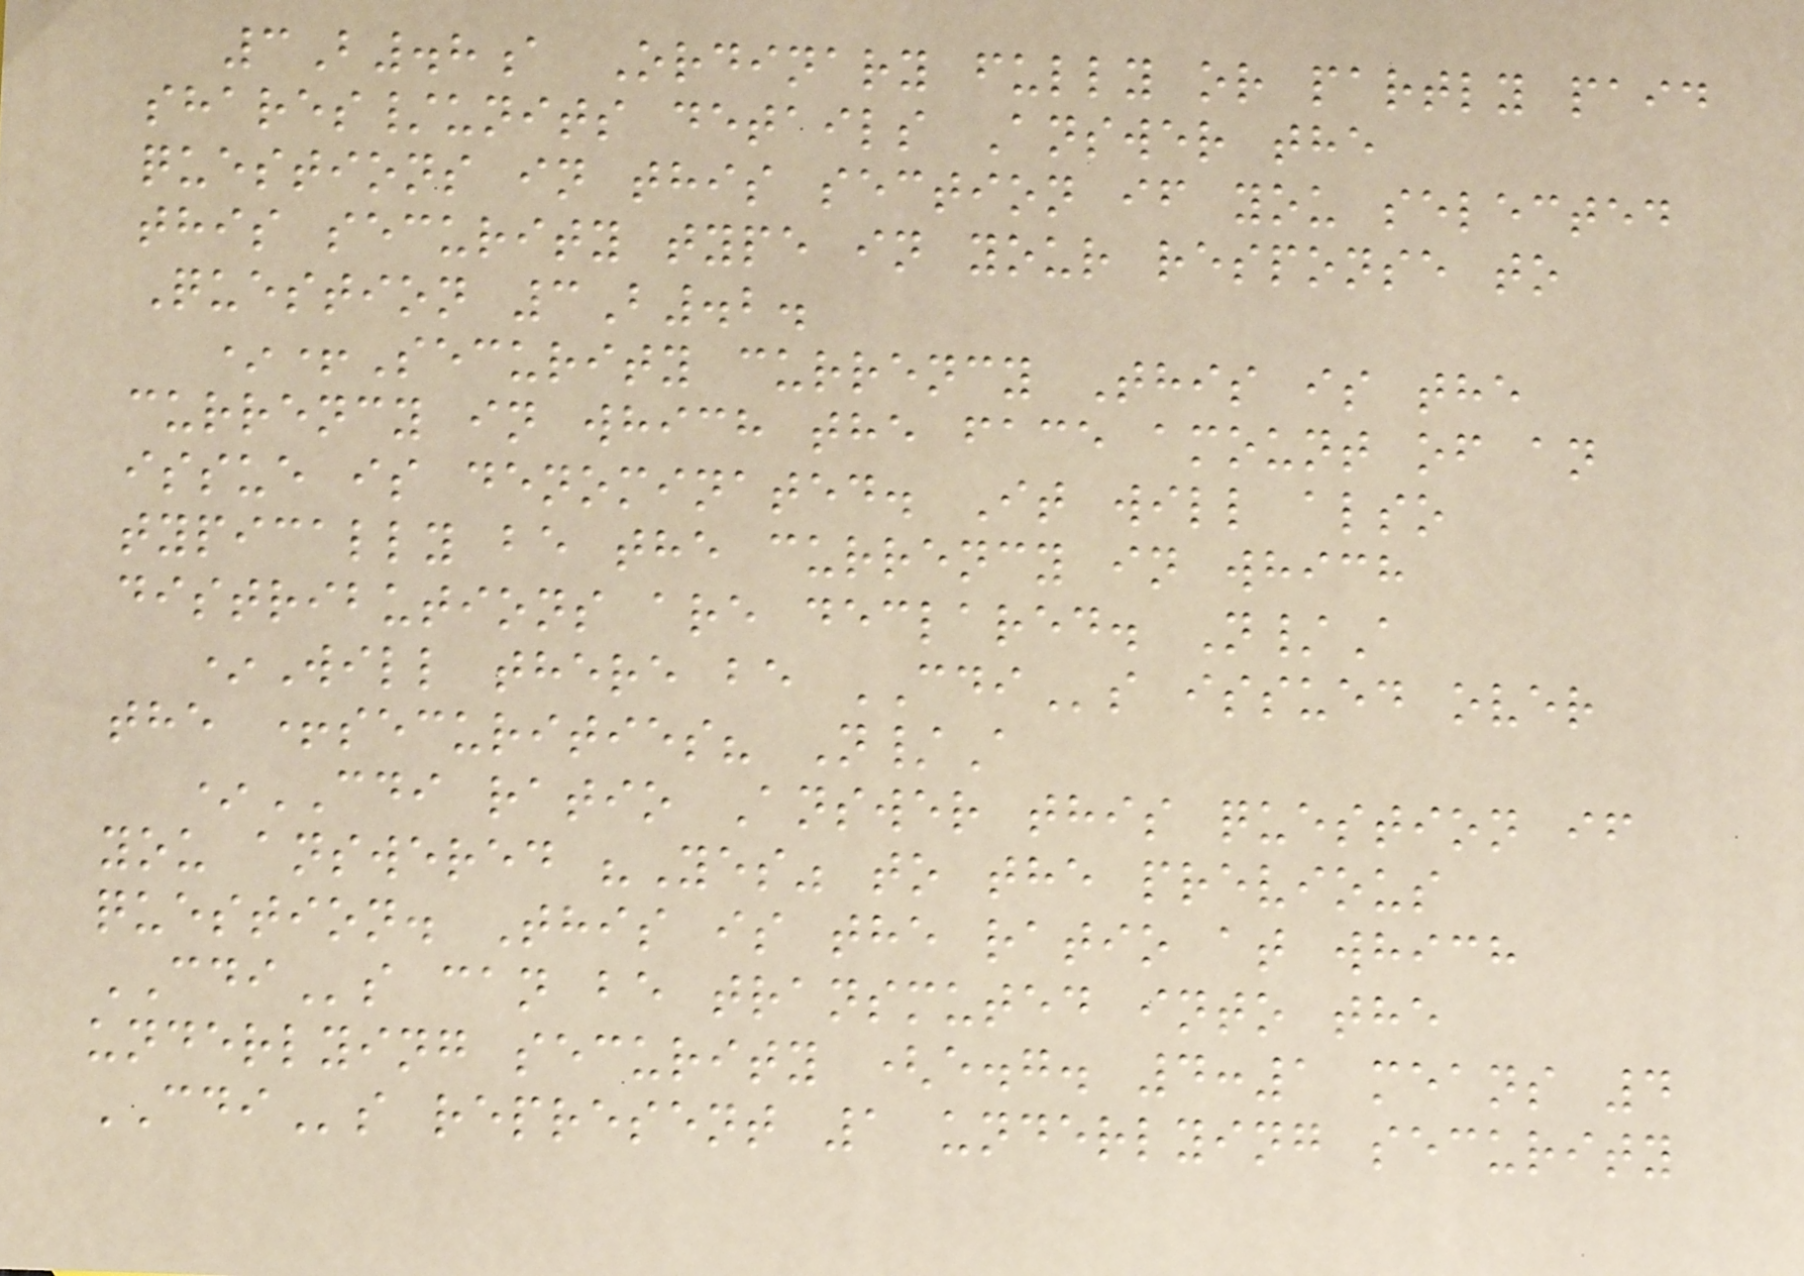3B.8a Ordinary fully or partly paid
shares/units details Answer the
questions in this section if you selected
this security type in your response to
Question 3B.2.
*+Security currency This is the
currency in which the face amount of an
issue is denominated. It will also
typically be the currency in which
distributions are declared. N/A
*Will there be CDIs issued over
the +securities? N/A
*CDI ratio Answer this question if
you answered "Yes" to the previous
question. This is the ratio at which
CDIs can be transmuted into the
underlying security (e.g. 4:1 means 4
CDIs represent 1 underlying security
